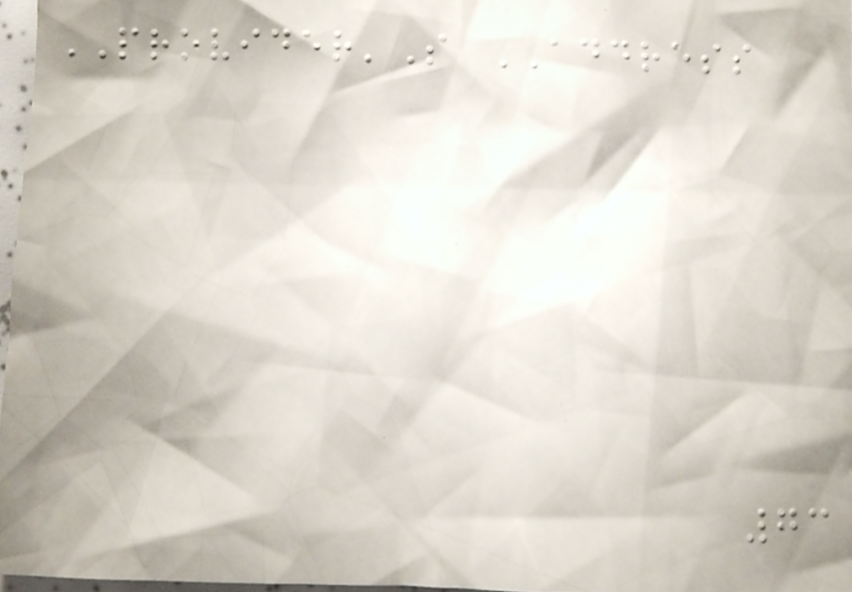PROVIDER'S ADDRESS
73
